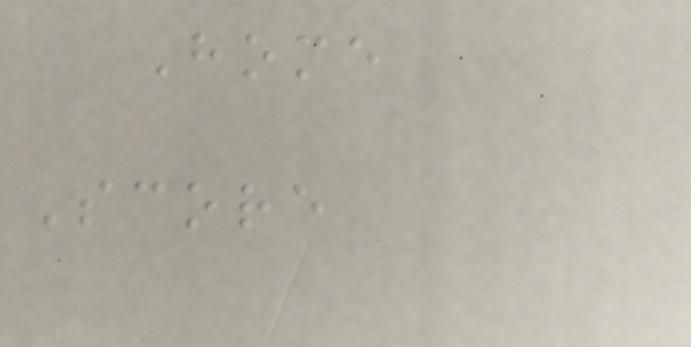Home
Score
